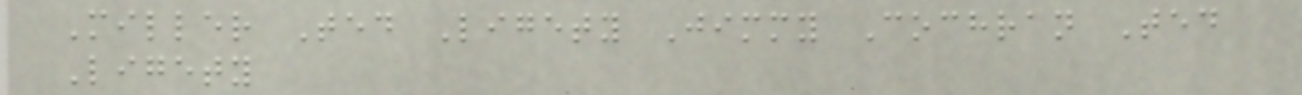Miller Ted Ligety Jimmy Cochran Ted
Ligety
